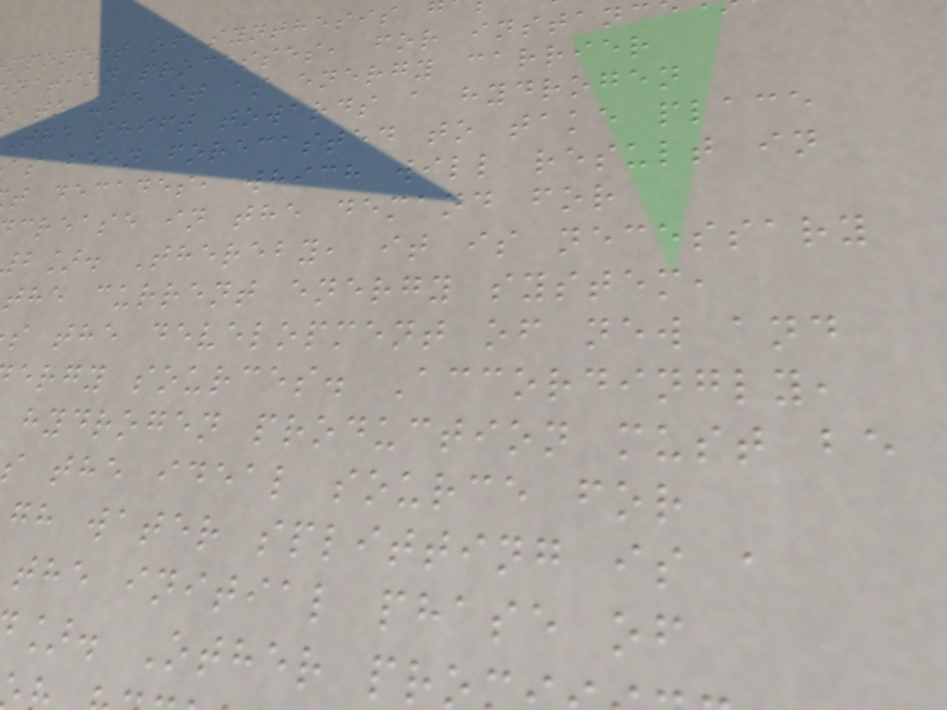mponent of synthesis
nation processes, for instanc
to use it as energy carrier
The shift towards a hydrogen
as been forecasted to take place
t decades, which will result in
crease in the demand for
b]. Thereby, it is necessary
the current energy system,
s the development of new and
ergy sources. Accordingly,
hydrogen production must be
the ideal source for
gh water splitting is a
the initial phase of
]. Other pr
